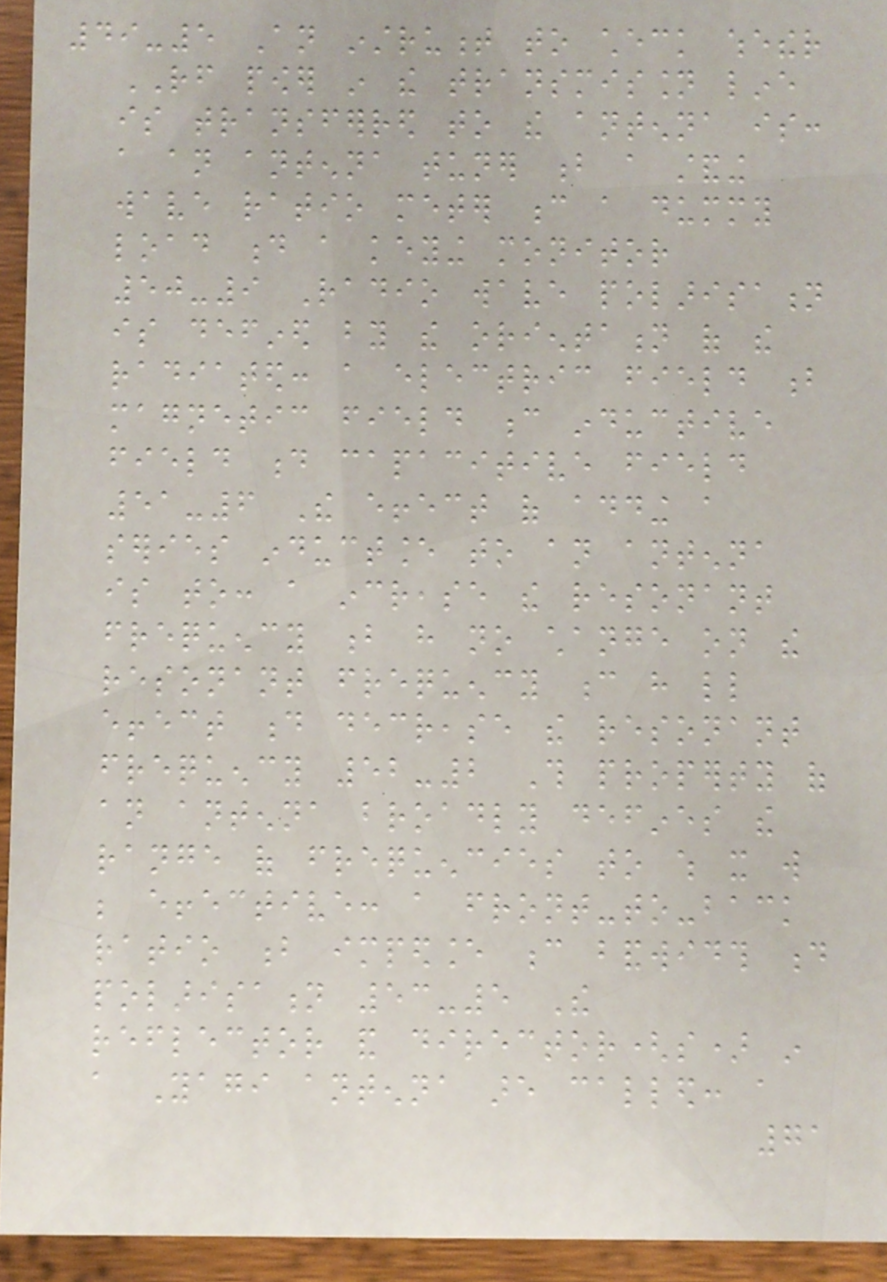49-5 An instrument to check whether
RF power in the transmission line
is transferred to the antenna is:
a an antenna tuner b a standing
wave ratio meter c a dummy
load d a keying monitor
50-9 Radio wave polarisation
is defined by the orientation of the
radiated: a electric field b
magnetic field c inductive
field d capacitive field
51-6 The effect of adding a
series inductance to an antenna
is to: a increase the resonant
frequency b have no change on the
resonant frequency c have little
effect d decrease the resonant
frequency 52-2 This property of
an antenna broadly defines the
range of frequencies to which it will
be effective: a front-to-back
ratio b impedance c bandwidth d
polarisation 53-5 The
reflector and director(s) in
a Yagi antenna are called: a
71
